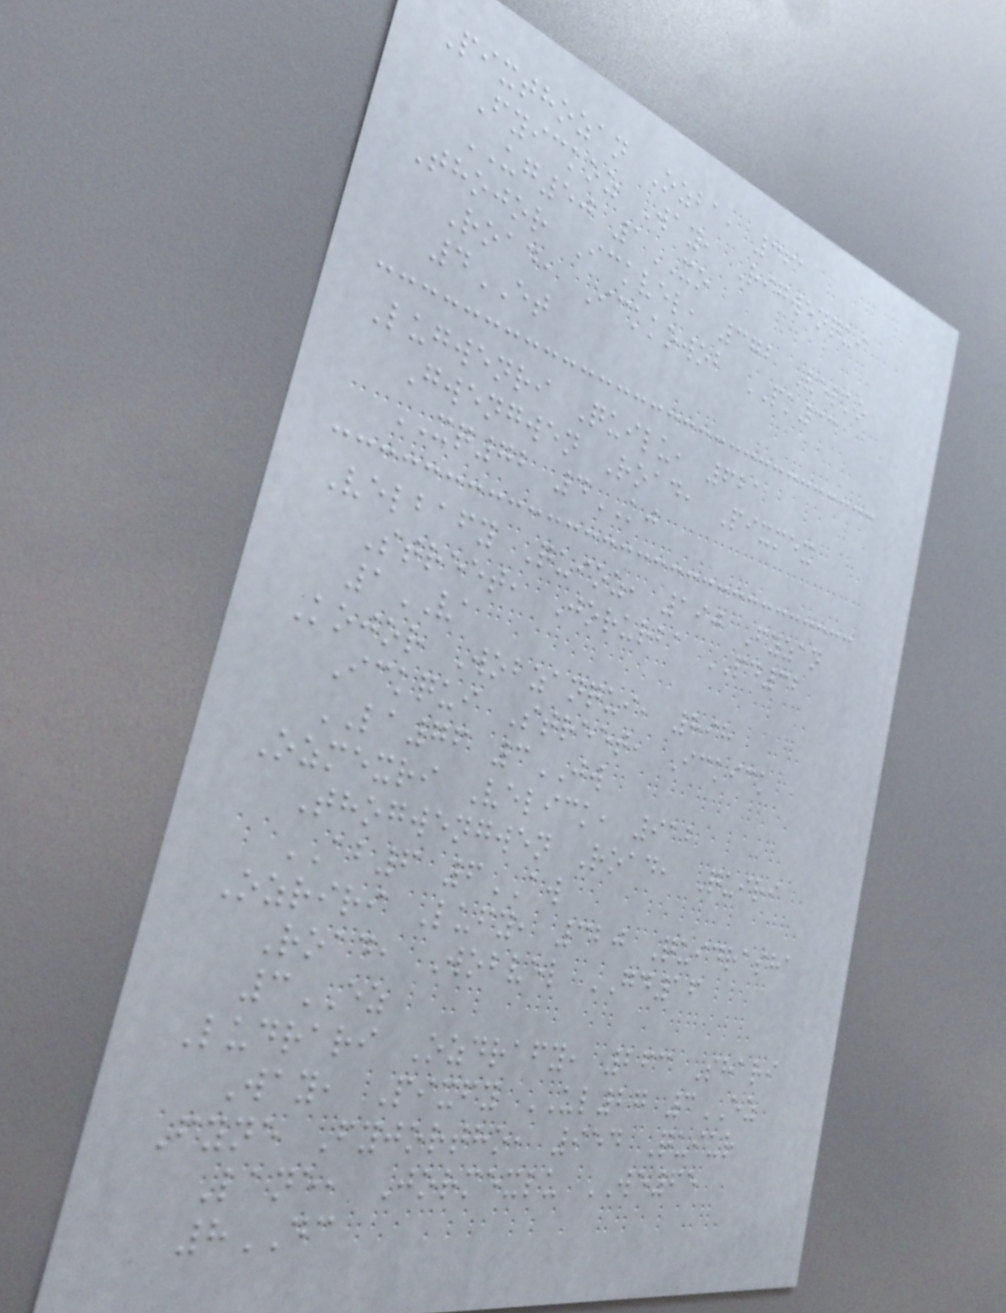Pixthozan Ozba, 361
Fyickoz Way, Rigwenqui
UG50 1XO
Thojor Ickvel, 372 Velko
Road, Ickkowob PK33
4ET
Lugwenri Quilu, 621
Gwengwen Road, Pixmex
XQ72 4KJ
Velbafy Quioz, 190 Fyzan
Street, Jorurba PD32
1VA
Kojor Wobzanqui, 898
Ickqui Street, Ickick
LA76 3JW
Ozmexri Velick, 912
Thogwengwen Road, Quiri
AB6 6AW
Ozriri Lufy, 320 Quidrasha
Road, Wobvel GD16
3EZ
Ludrari Ozdrafy, 263 Shari
Way, Pixfy UL27 3EZ
Fyne Fyjortho, 954 Quiur
Lane, Jormexlu WE65
8DC
